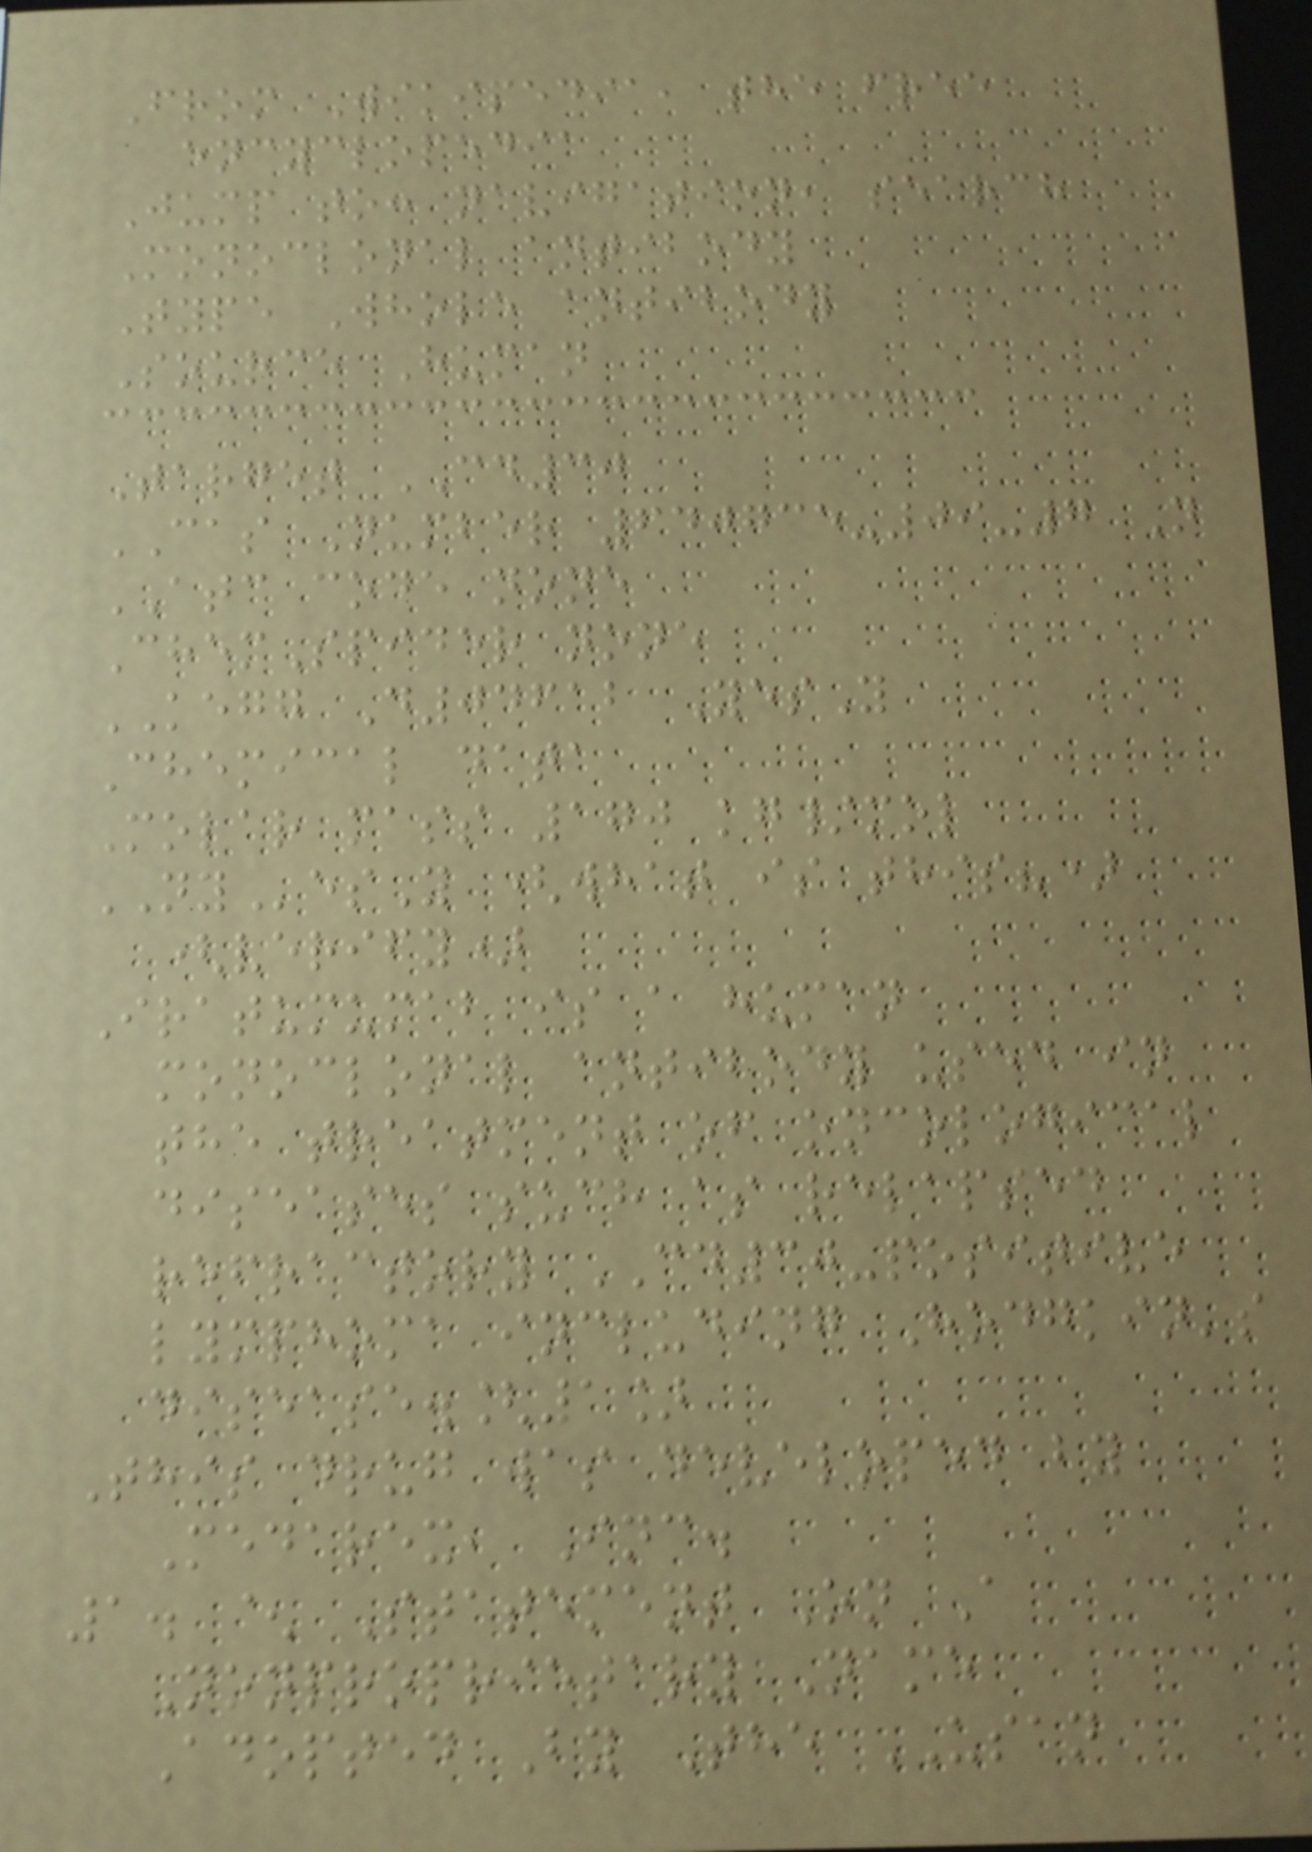From Wikipedia, the free
encyclopedia
Jump to: navigation, search
Monoclonal antibody
Type Whole antibody
Source Human
Target CD30
CAS Number 640735-09-7 N
ATC code none
ChemSpider none
KEGG D04612 YesY
Chemical data
Molar mass 170 kg/mol
NYesY (what is this?)
(verify)
Iratumumab is a human
monoclonal antibody used in
the treatment of oncological
diseases such as relapsed
refractory CD30-positive
lymphoma including Hodgkin's
disease.[1]
This drug was developed by
Medarex, Inc.
1. ^ Statement On A
Nonproprietary Name
Adopted By The USAN
